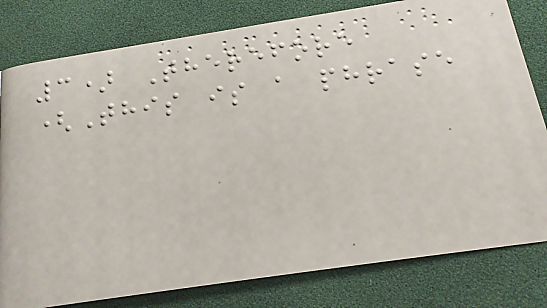3) Therefore
(This is a phrase
